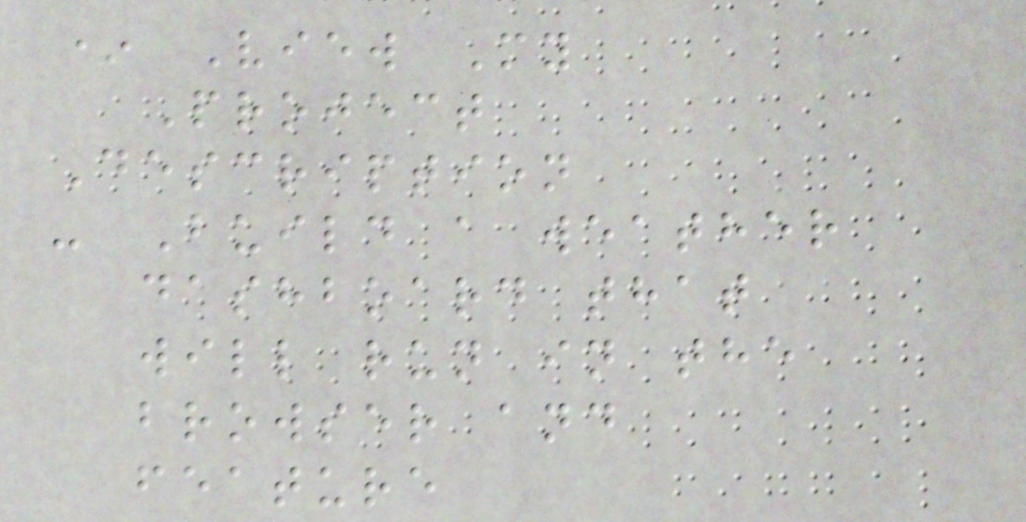* View My
Project
Description
- Build a weather
dashboard that
will run in the
browser and
feature
